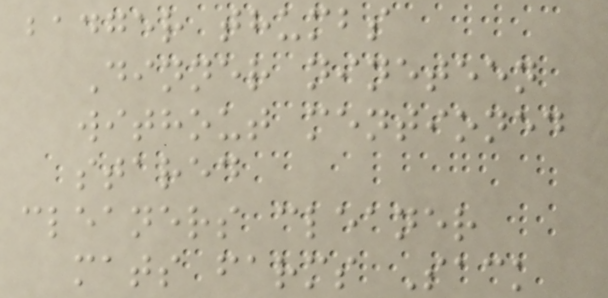badger thumbs
Dinner nineteen
without mentioned
stared
cleaners cleaner
mats farms Sack
